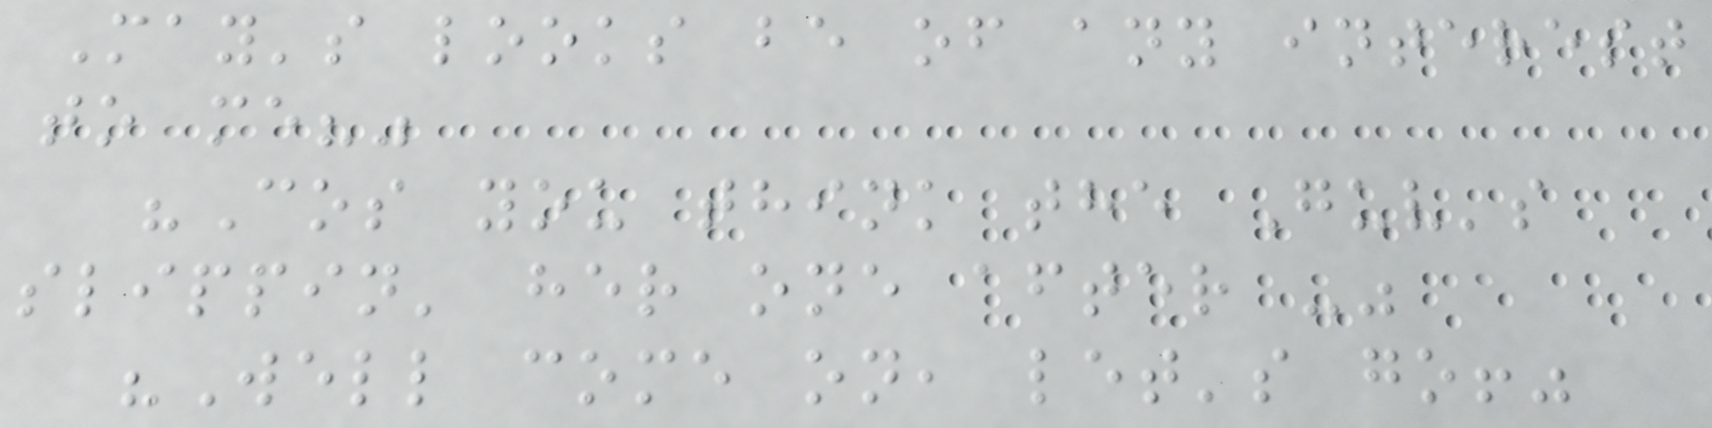May's looks be of any interest
to me?"
"Cos you think the Guv's
slippin' her one after -"
"Well come on, let's go!"
